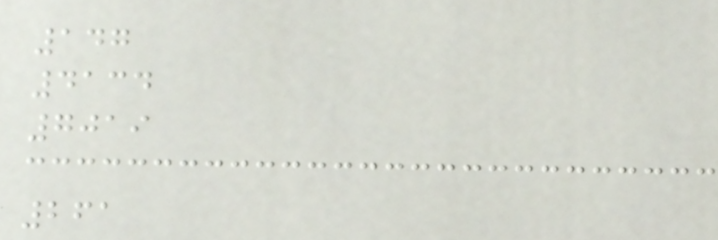147
4134
7019
261
